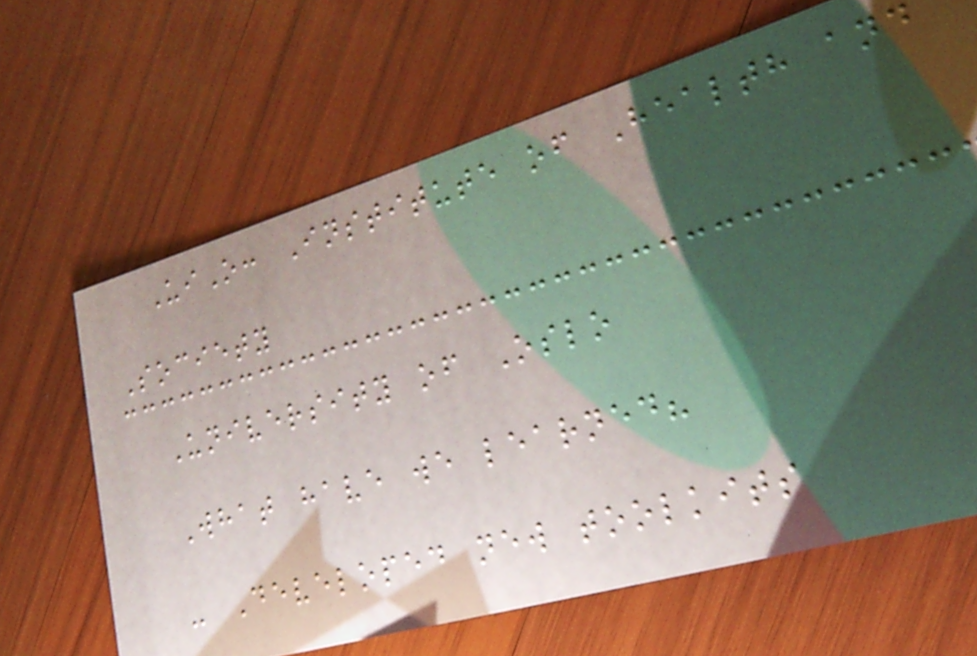UiO: Institute of Health and
Society
University of Oslo
What have we learned?
- Developed new toolkits
